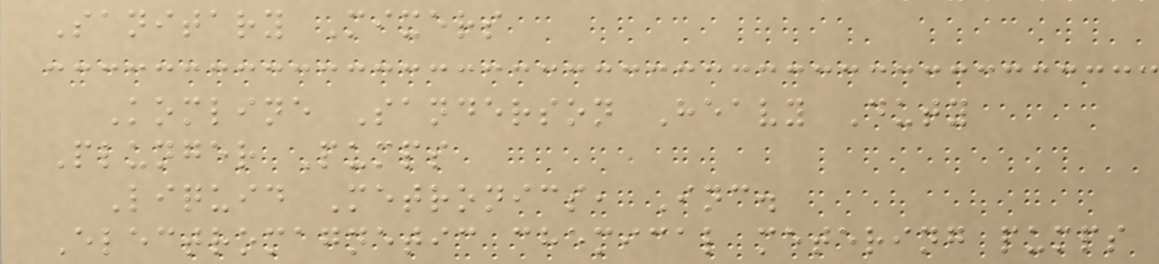Sanitary Mixers
Komline Sanderson Heavy Duty
Plunger Pumps
Liquid Metronics, Inc.
Electromagnetic chemical metering pumps
